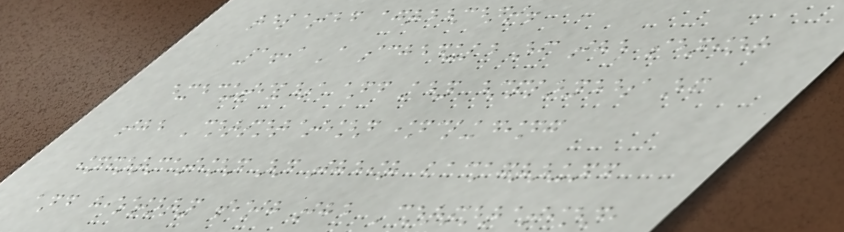related agreement.
1.9 A schedule of the senior
executives and key employees of
the Corporation including
information on their background
and history with the Corporation,
